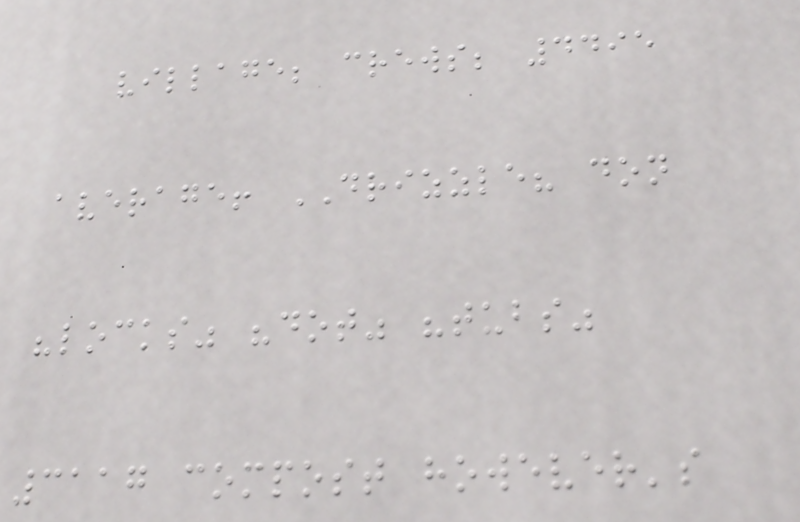village; crews; 4495
average! DRIZZLE? don
"locks" "dot" "tubs"
3117 compost however's
